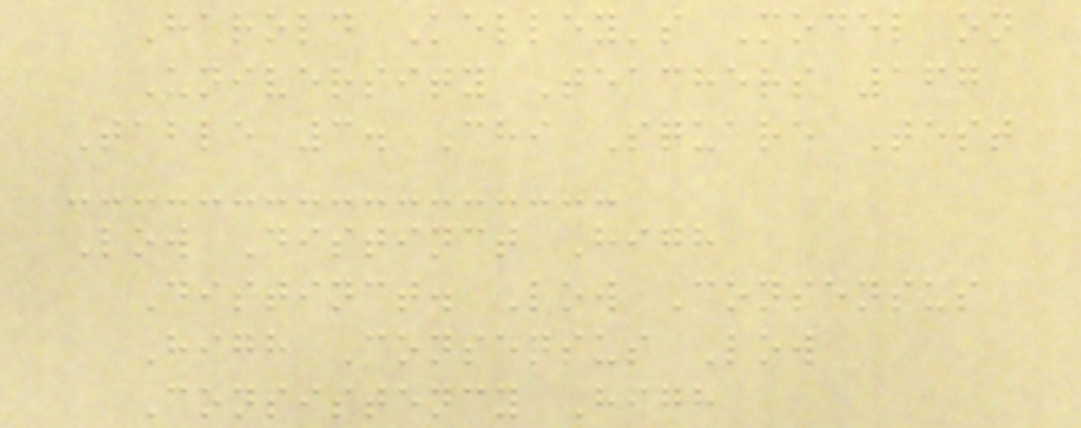Harold Kelley's Model on
University Teachers 167
Table 3. Chi Square Test
Low Distinct High
Distinct. Low Consensus
High Consensus Low
Consistency High
